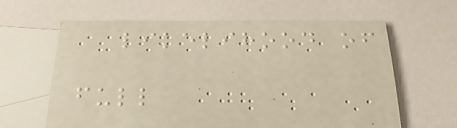likelihood of
full
